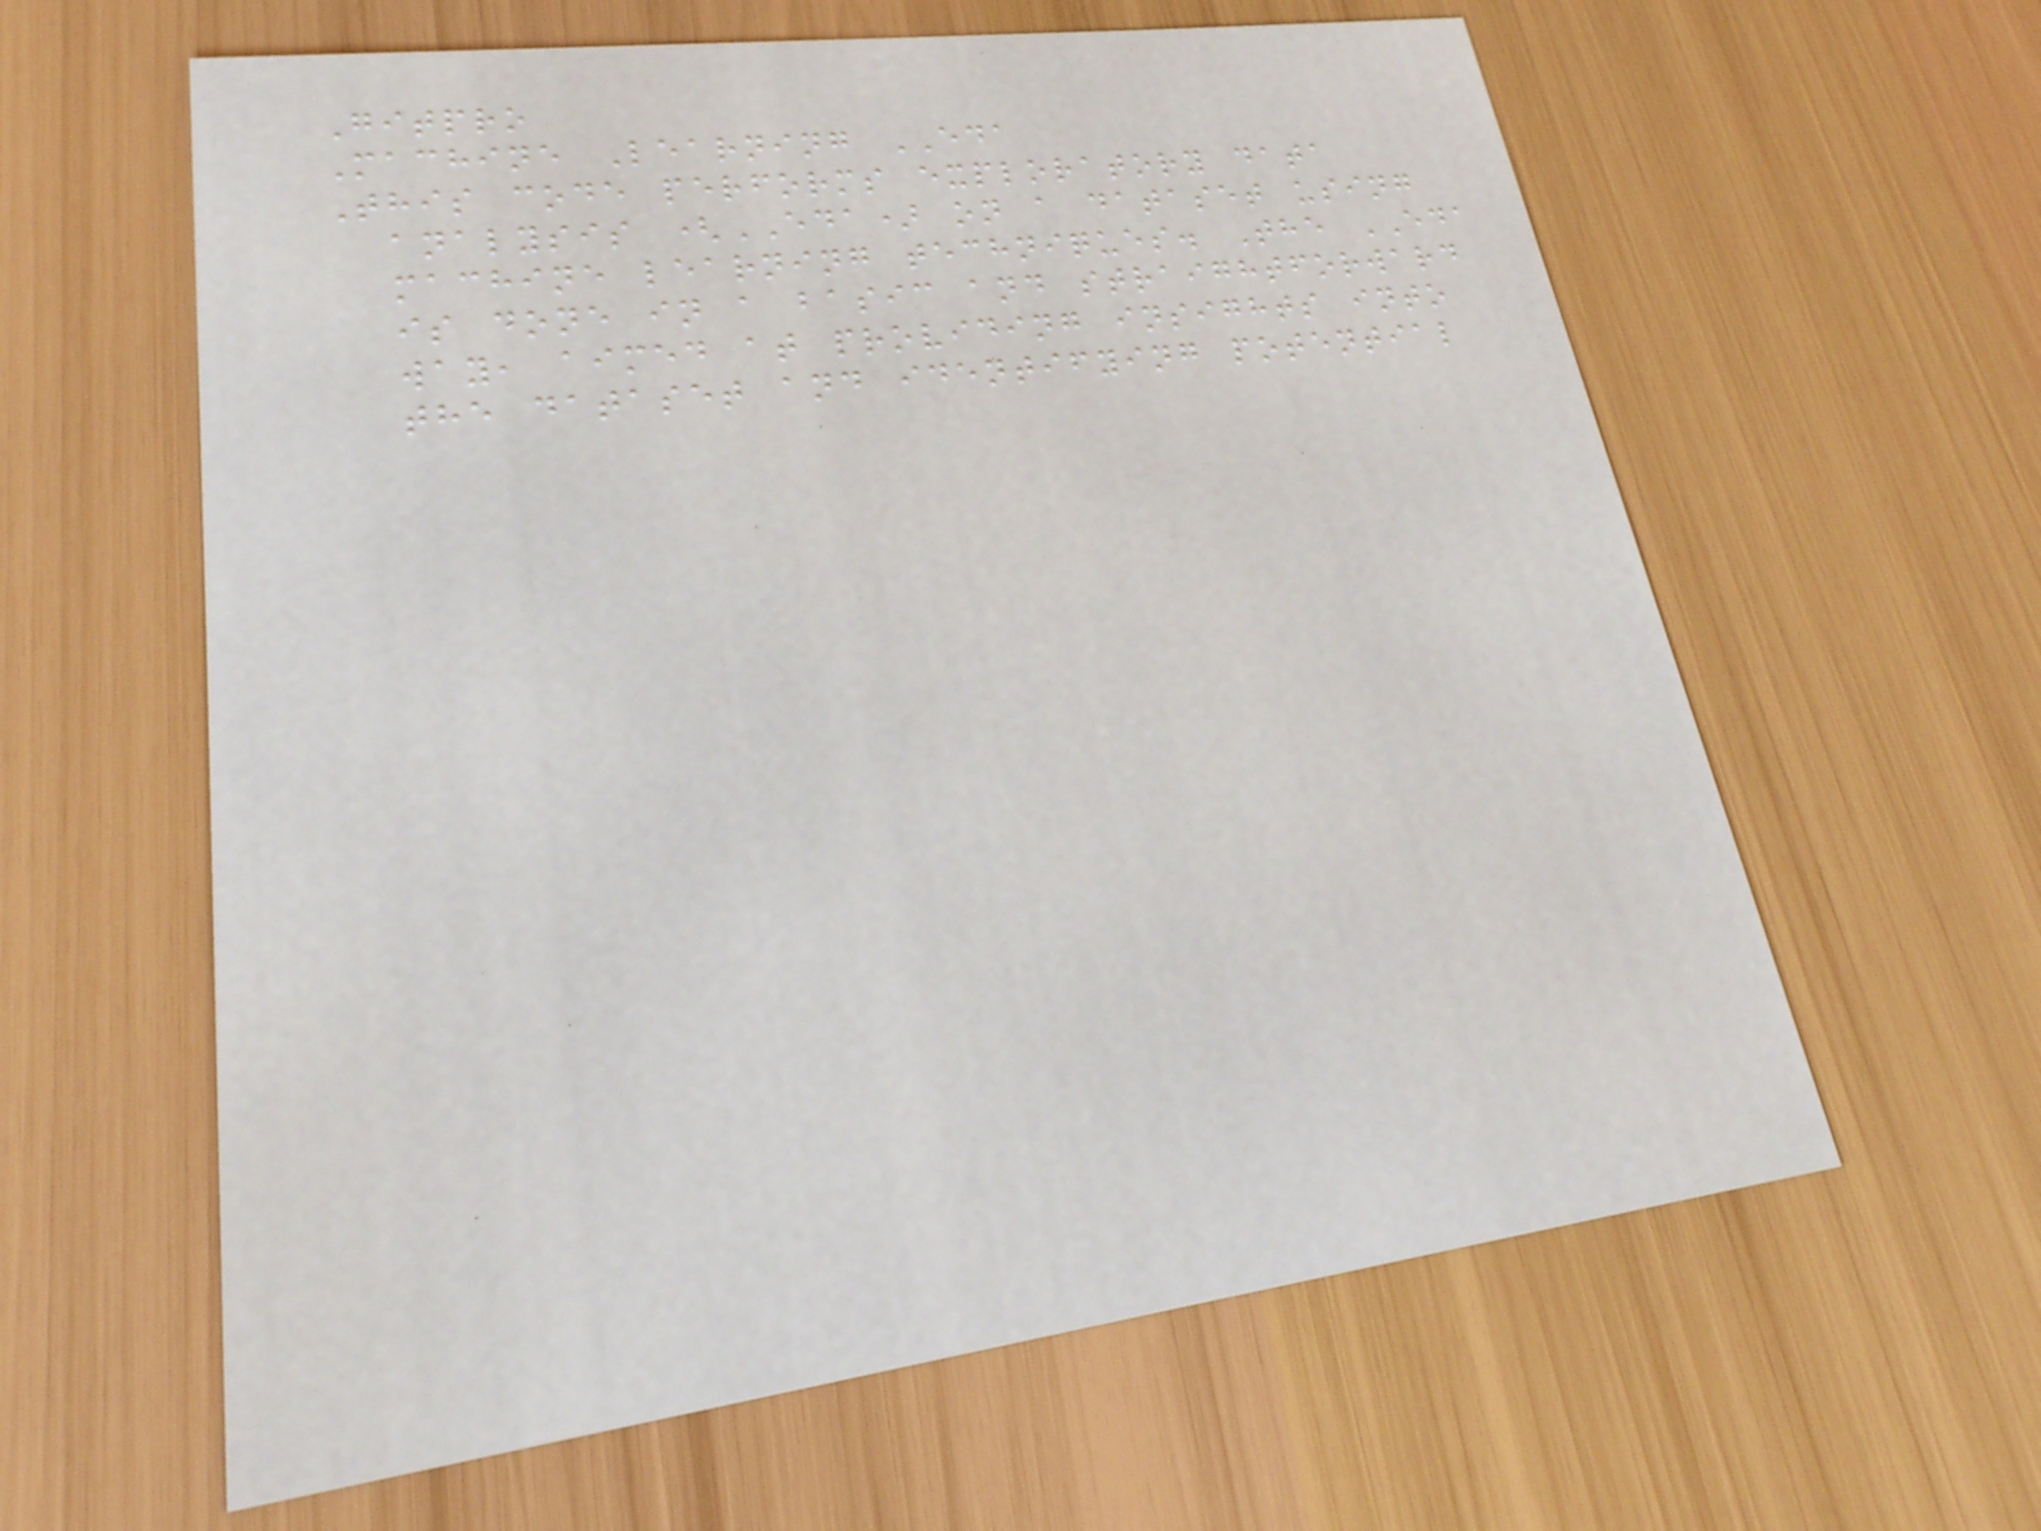Gitpro
Machine Learning EDA
This code performs exploratory data
analysis (EDA) on a dataset using
machine learning techniques. The EDA
is done in a basic and straightforward
way, aimed at providing insights into
the dataset and identifying potential
